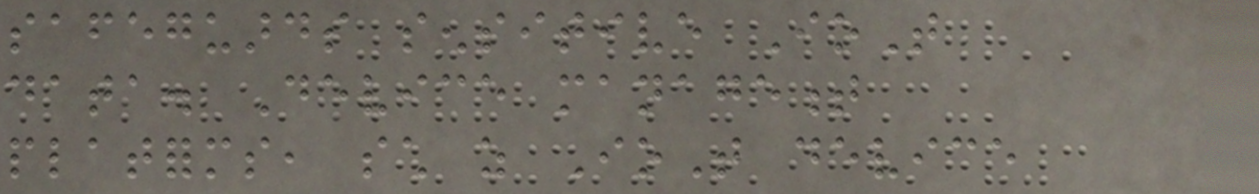safeguards sensitive IoT
data. Device management
platforms, such as IoT device
